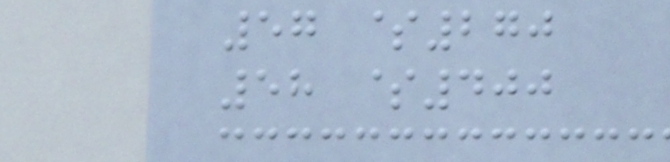57 $270
58 $400
